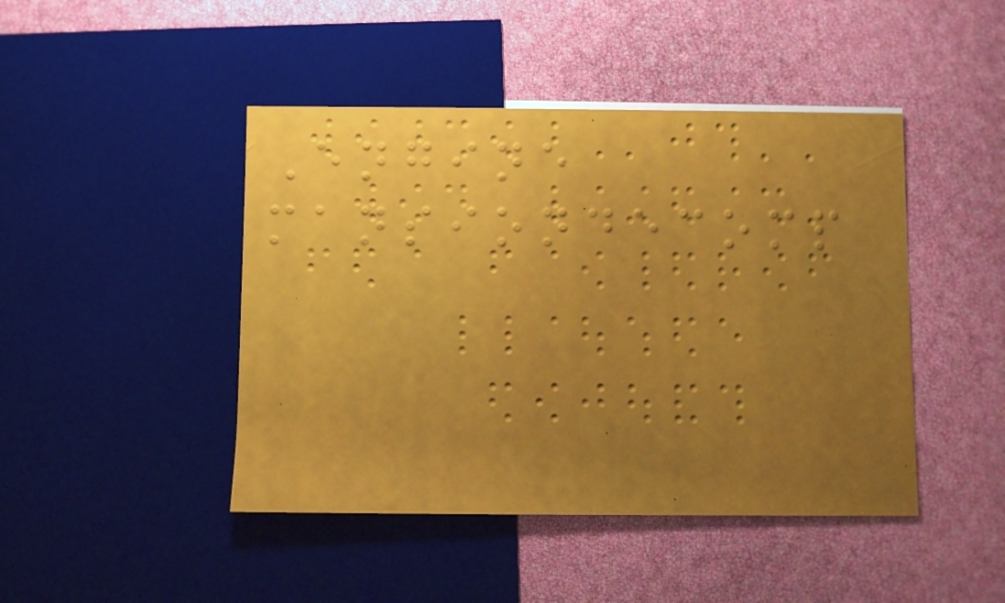Engine
mansiondecomp
